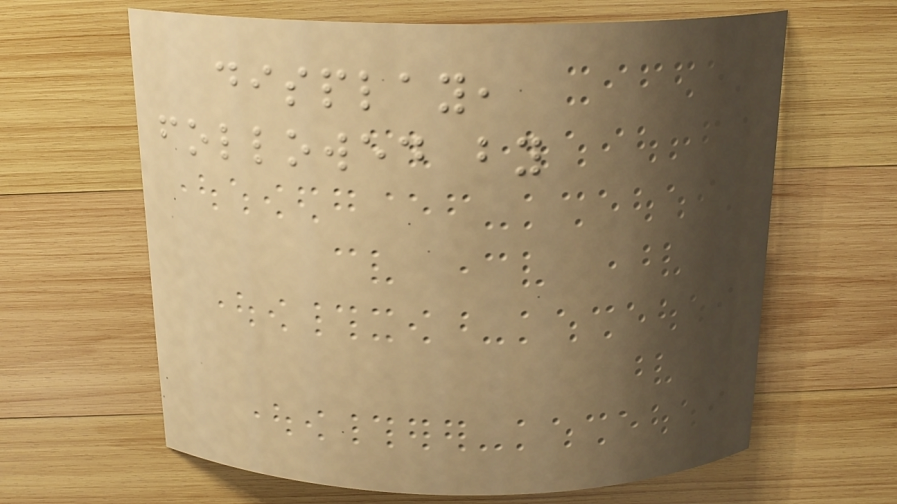display,
followed by
